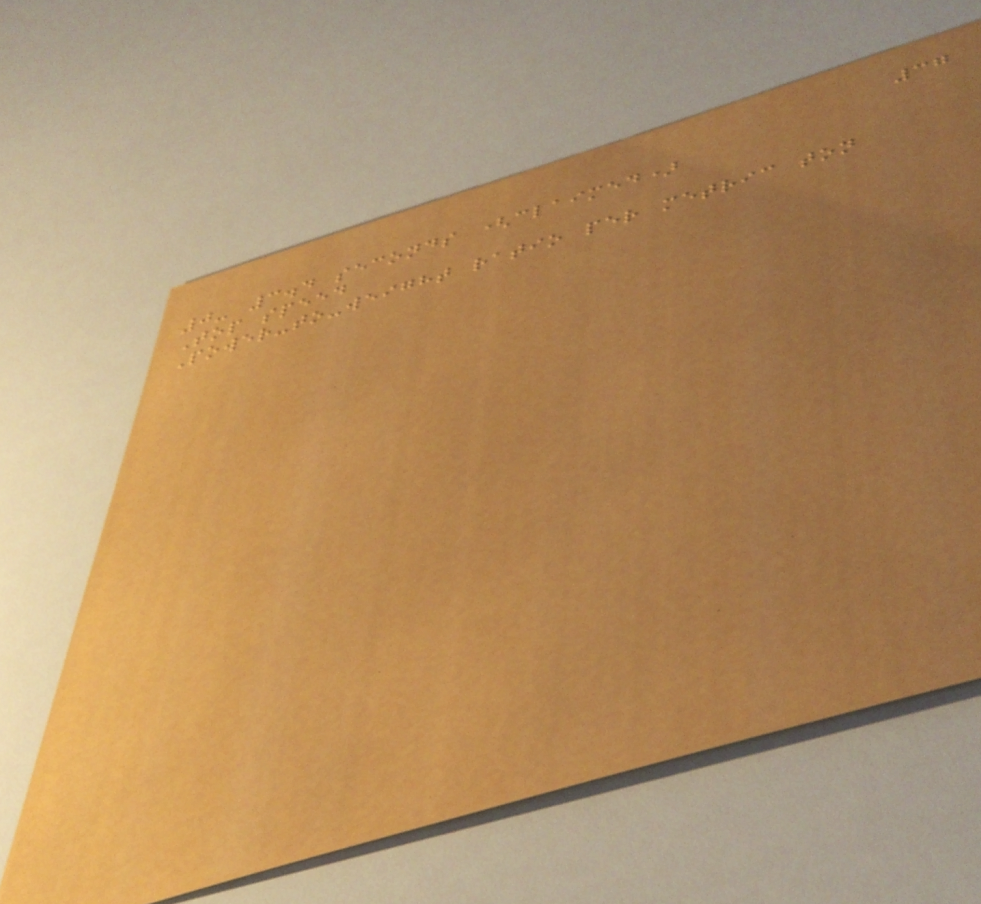37
0- 3.4 seconds (claimed)
Top speed
Power-to-weight ratio per metric ton
